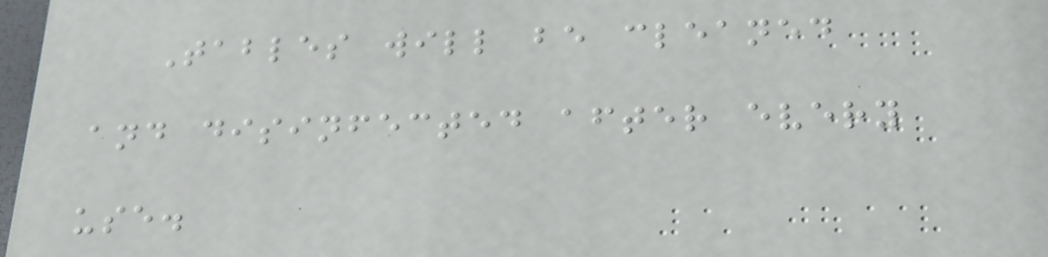Tables will be cleaned
and disinfected after every
use.
